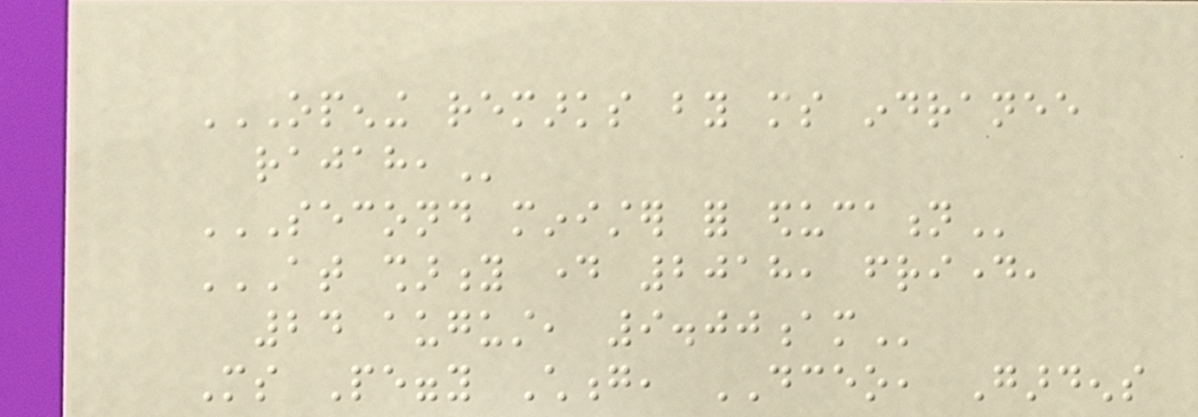OPENING REMARKS BY MS INDRANEE
RAJAH,
SECOND MINISTER FOR EDUCATION
AT SHARITY DAY 2018, FRIDAY,
24 AUGUST, 9.00AM
Ms Peggy Chong, DCEO, Gardens
